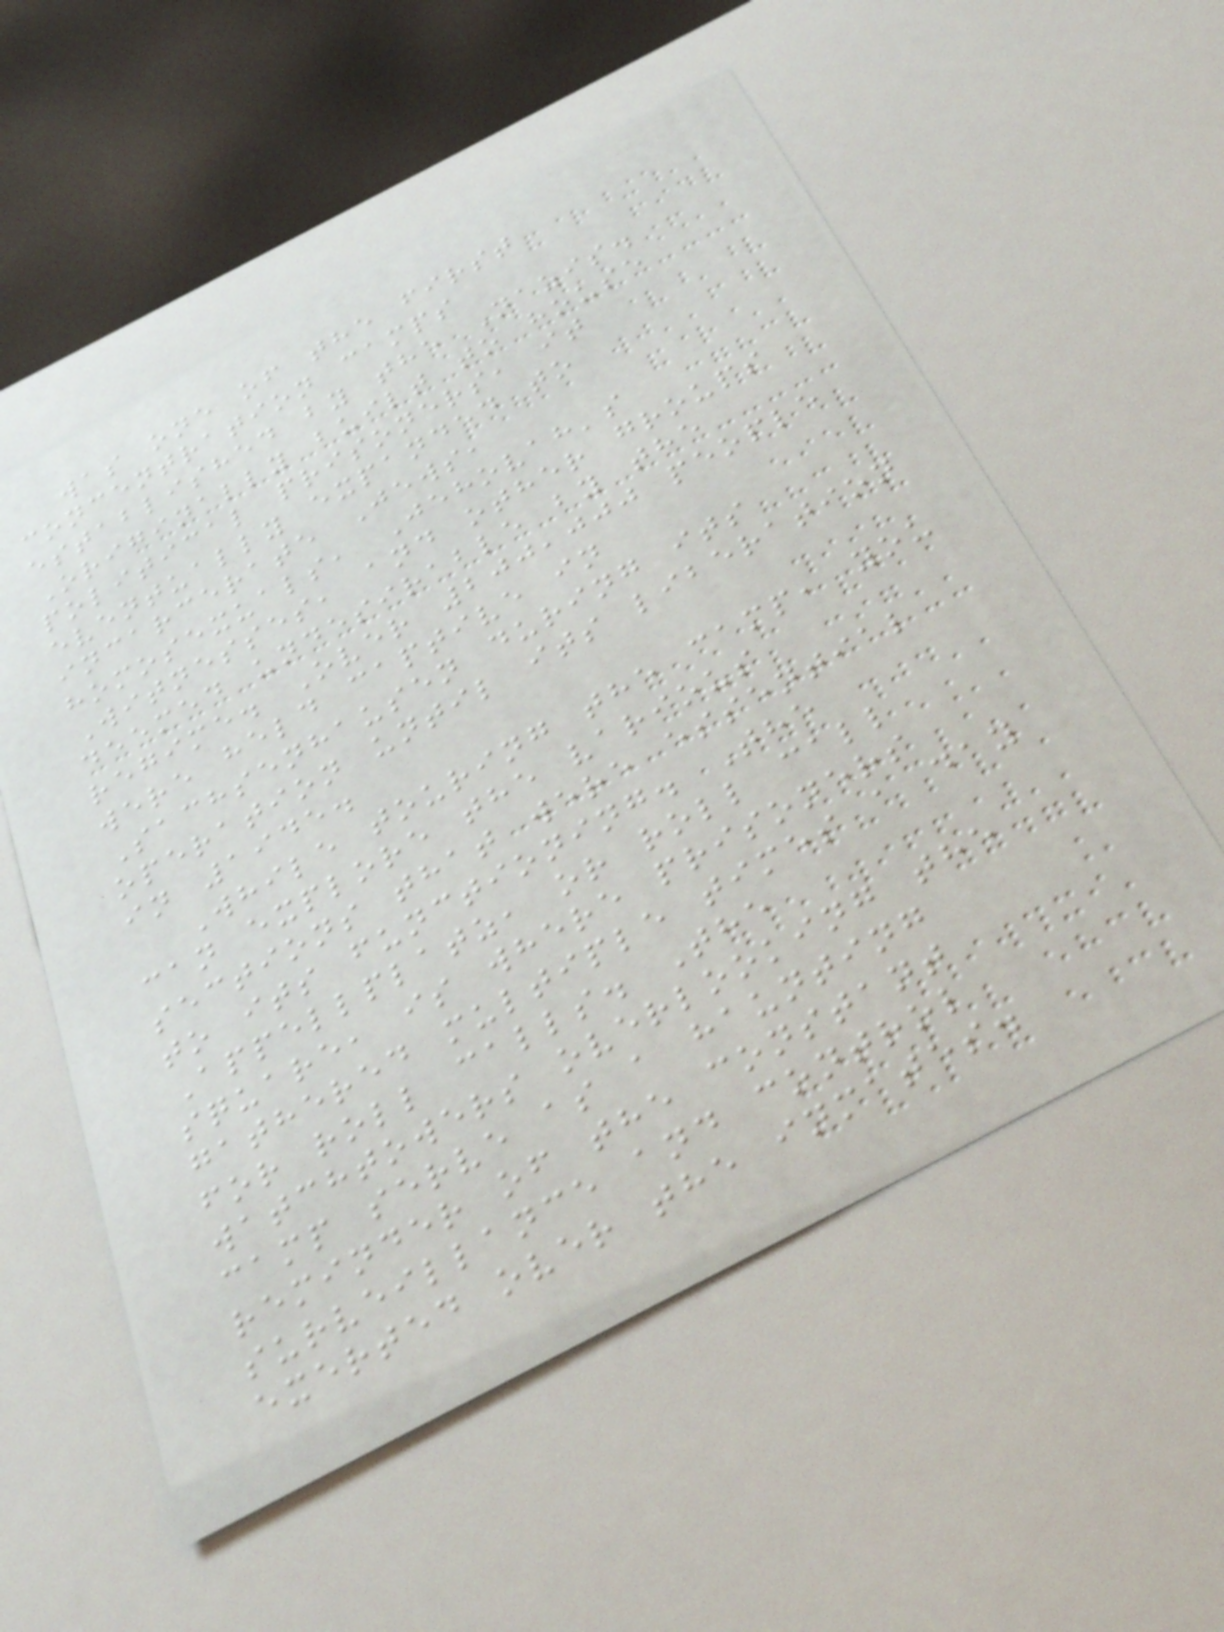was one of the first
concentration camps
established by the Nazis.
Originally built to house
political prisoners, it
eventually expanded to
incarcerate Jews,
homosexuals, Jehovah's
Witnesses, and other groups
deemed undesirable by the
regime. Over 200,000 people
were held captive in
Sachsenhausen during its
operation until its liberation
in 1945.
While touring the camp, you
can explore the various
sections that were essential
to its functioning. The
Appellplatz, or roll call
square, is where prisoners
gathered multiple times a day
for roll calls. The
watchtowers overlooking the
camp serve as a haunting
reminder of the constant
surveillance and control
exerted over the inmates.
